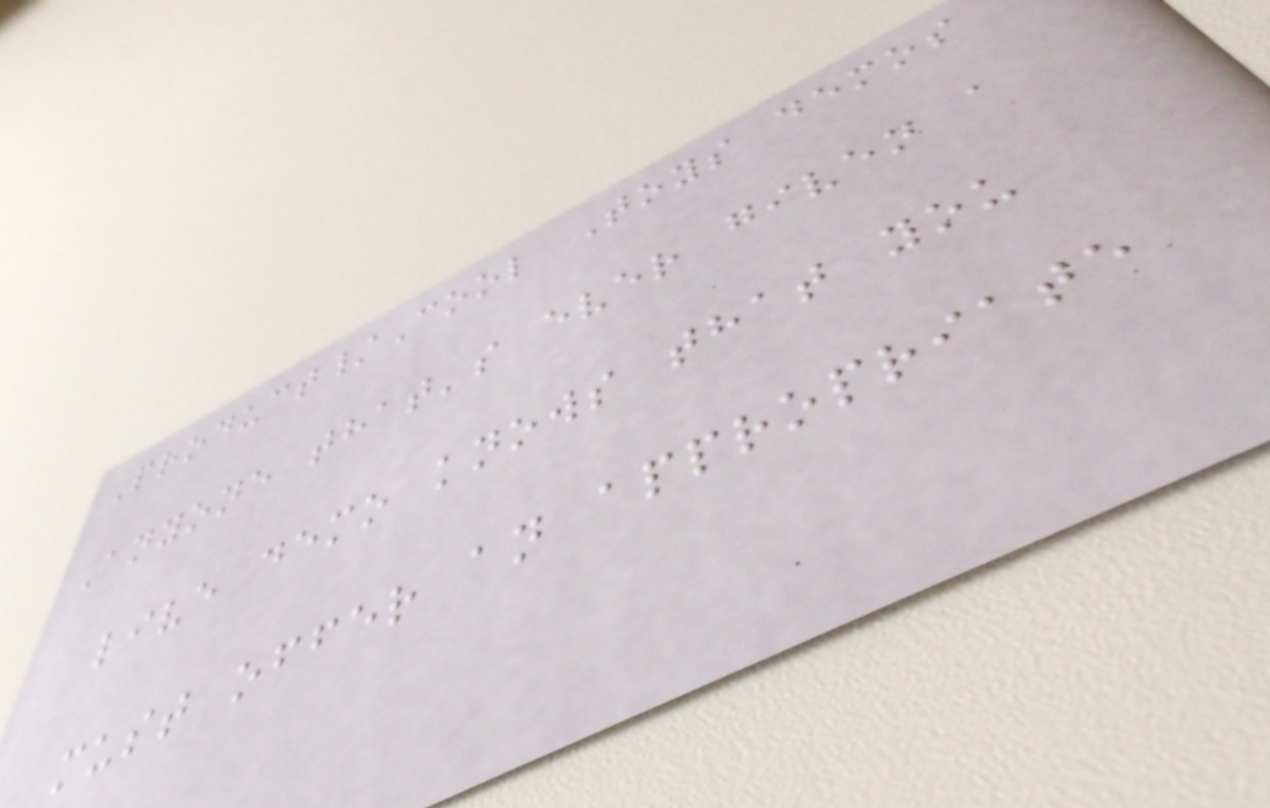Product/Cool Toys demos
Anyone that's ever given a
live demo knows that you
must offer an appropriate
